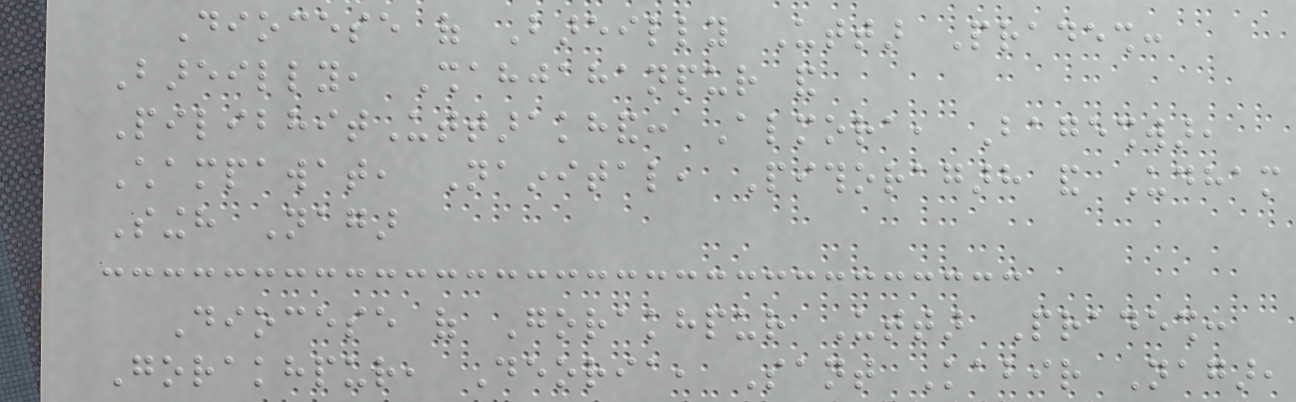Diocese of Bareilly Uttar Pradesh:
Bareilly, Shahjahanpur and
PilibhitUttarakhand: Almora, Bageshwar,
Champawat, Nainital, Pithoragarh and Udham
Singh Nagar
Diocese of Gorakhpur Uttar Pradesh:
Gorakhpur, Deoria, Sant Kabir Nagar,
